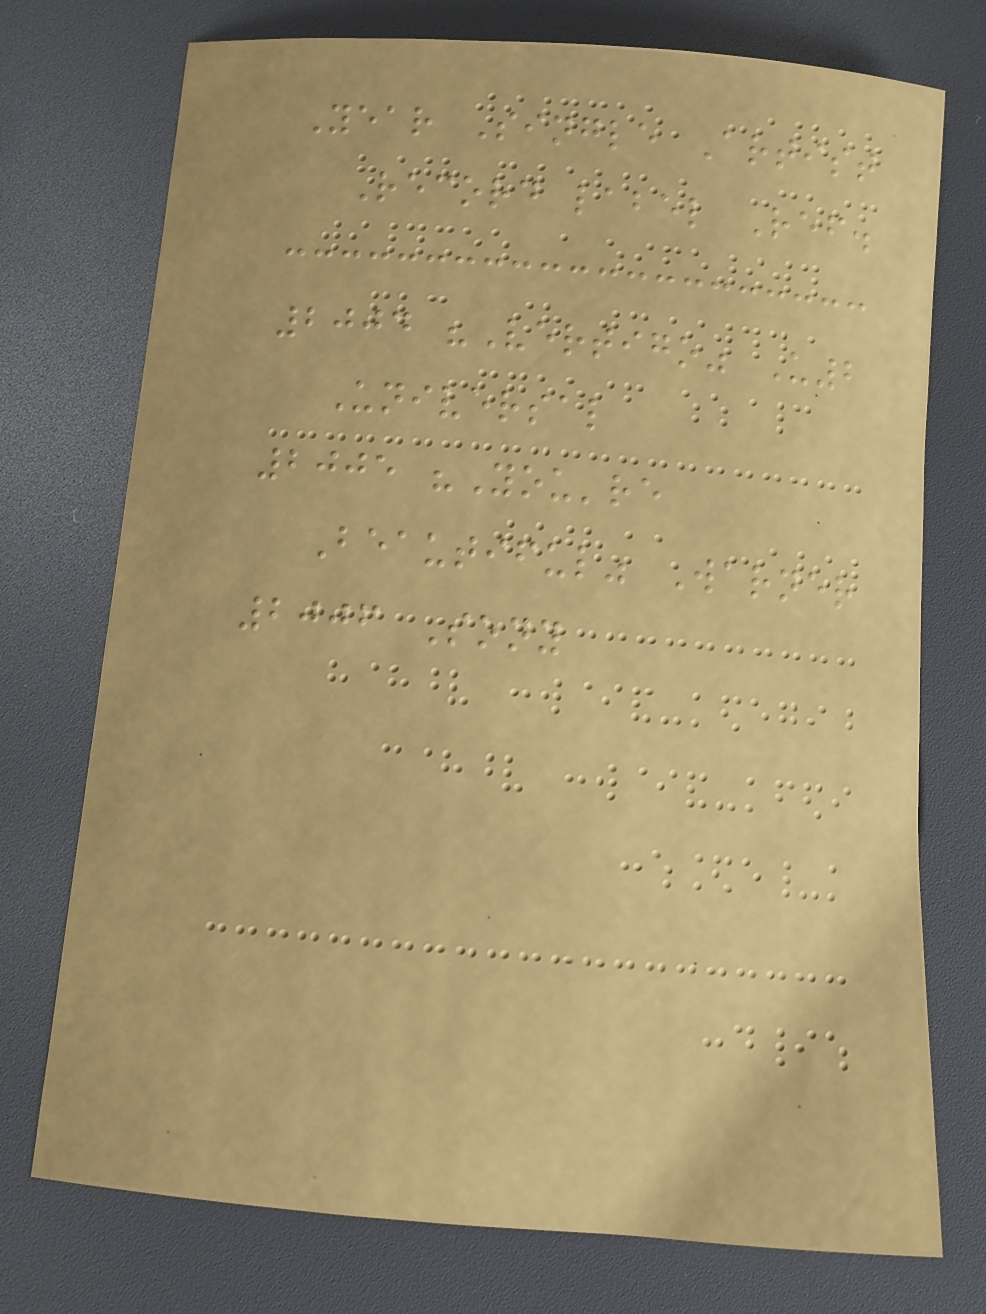Year Single Artist
Record label Ref.
2004 "Vertigo" U2
Universal
2005 "You're
Beautiful" Warner
2006 Sony
